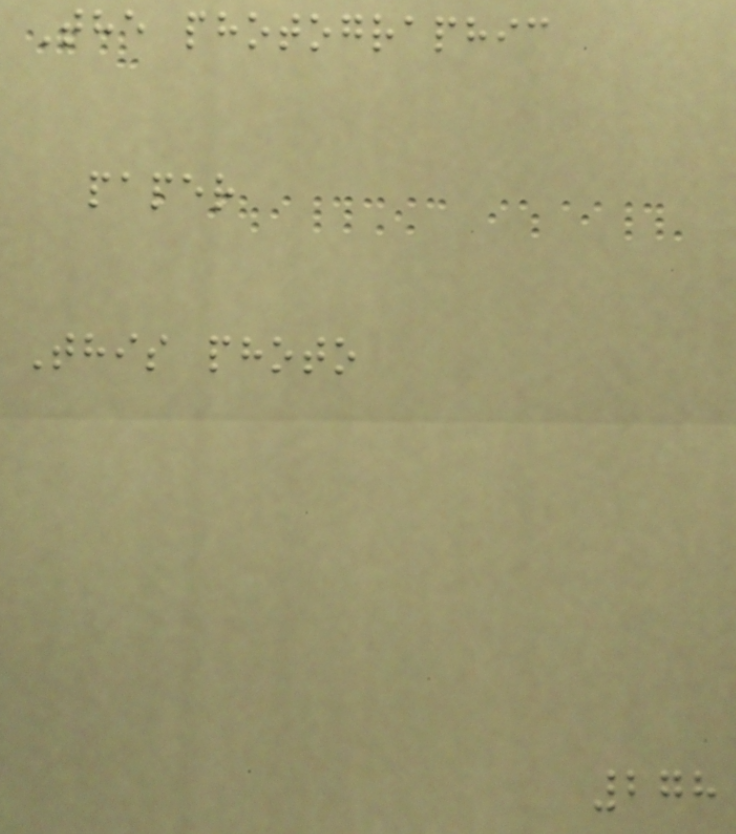The photographic
paper
This photo
278
